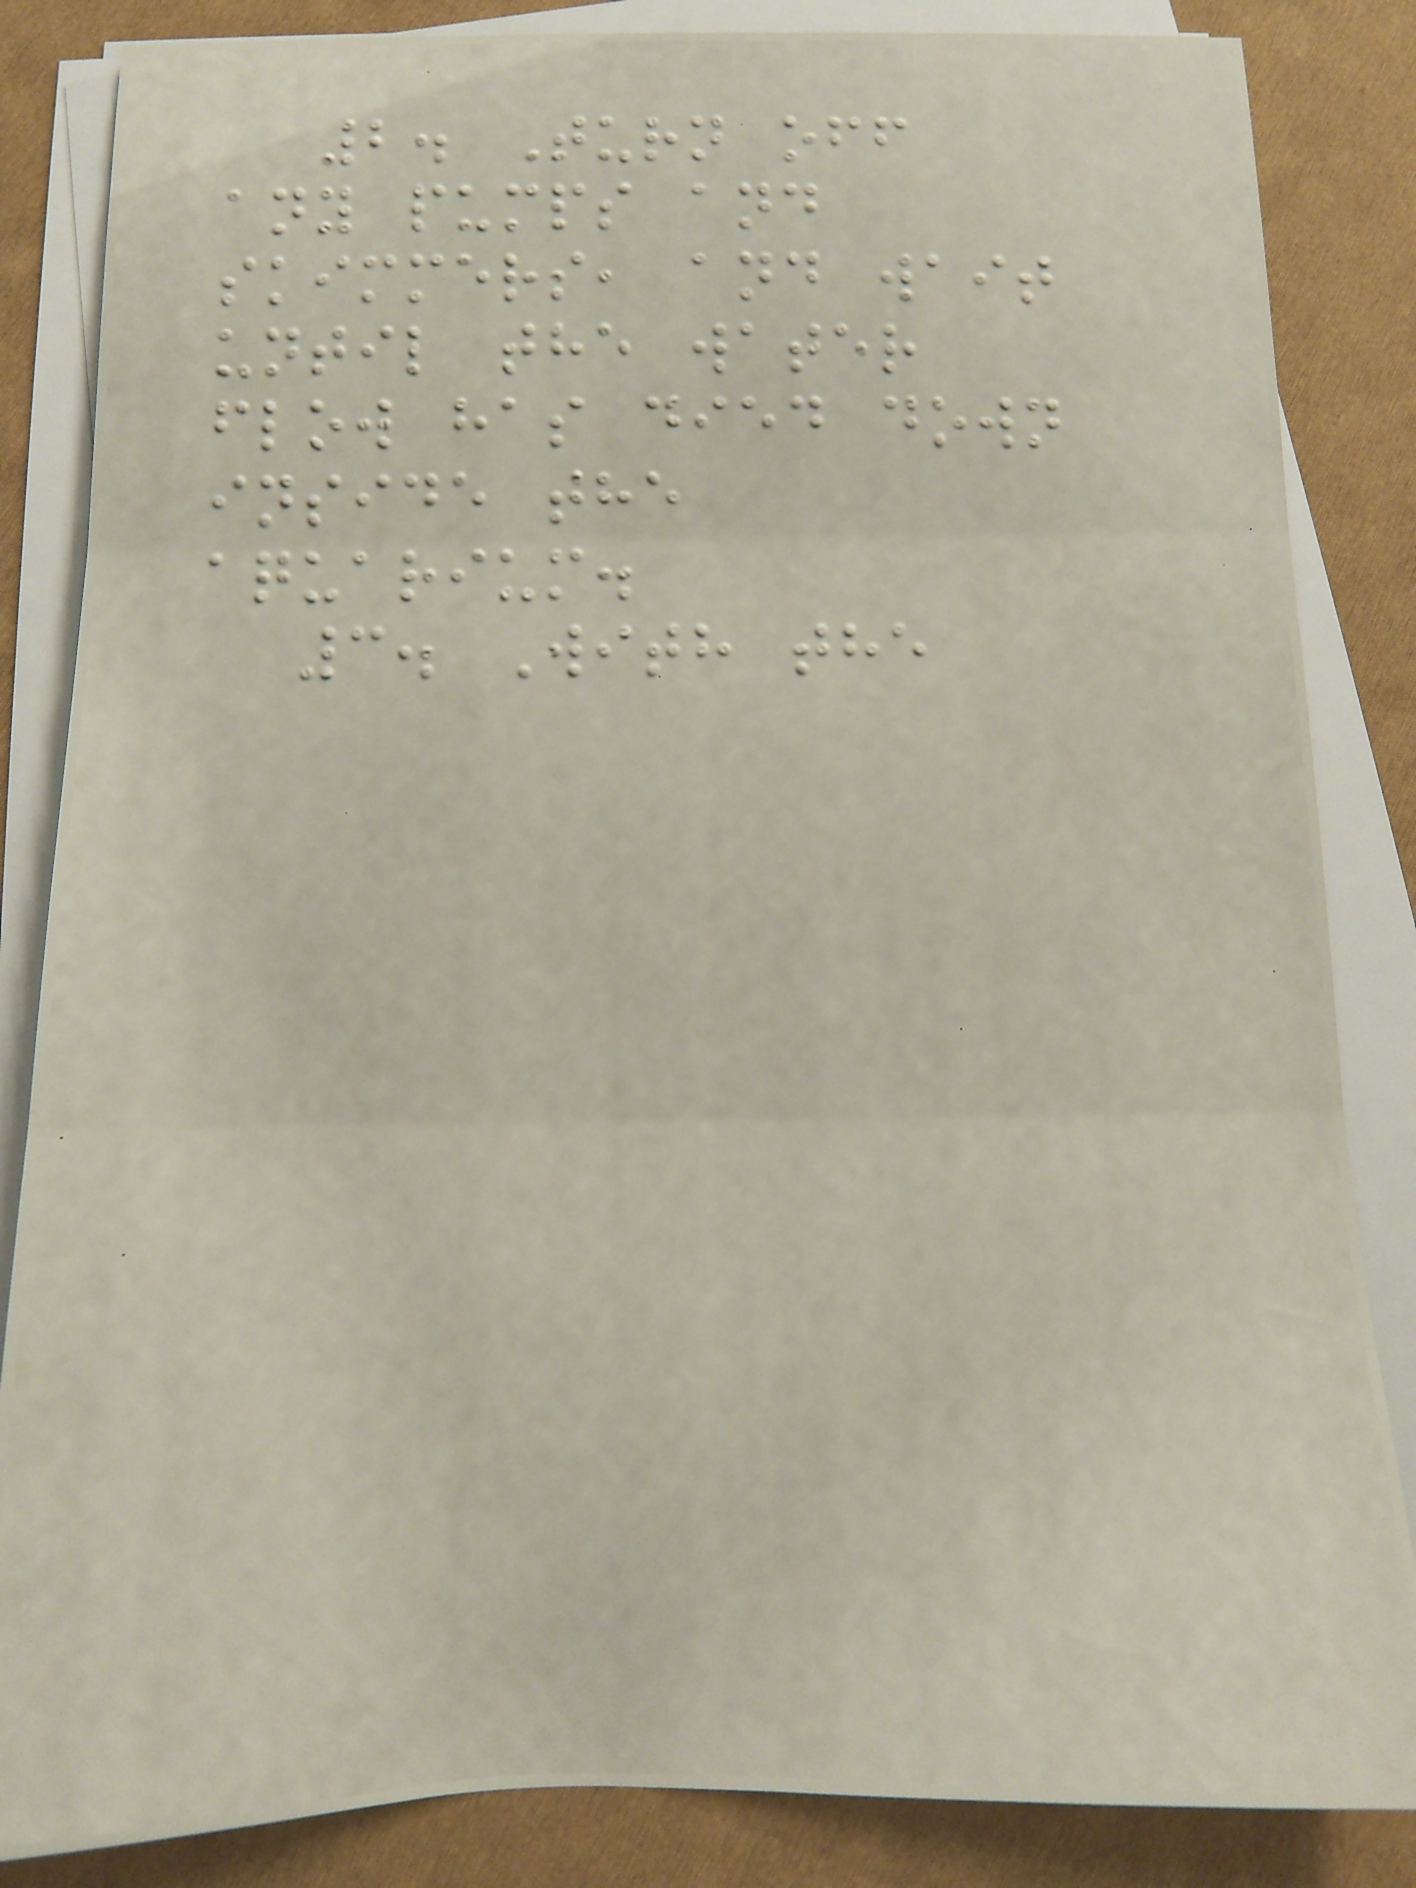2. Turn off
any pumps and
skimmers, and wait
until the water
flow has died down
inside the
aquarium.
3. With the
